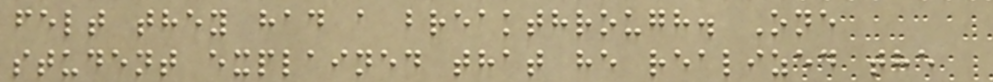felt they had a breakthrough. One
student explained that he realized the
